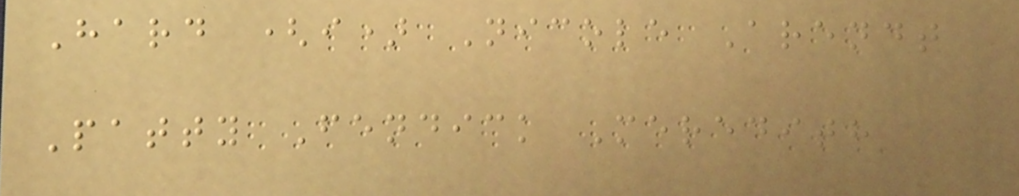Hard (i) Nicole Arendt
Patty Fendick Meredith
